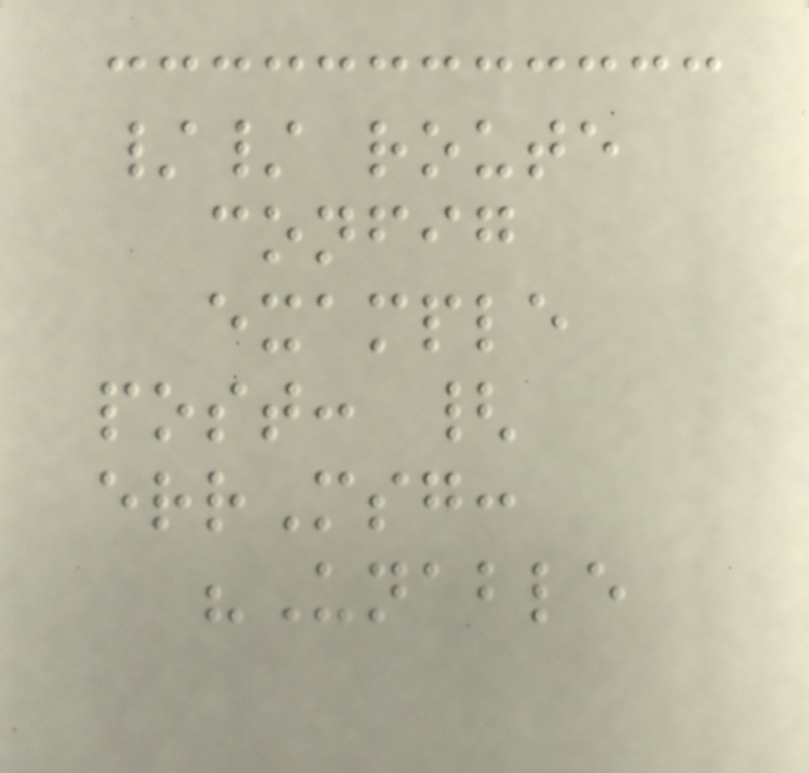// route
config
example
post: {
errMsg:
"Unable
